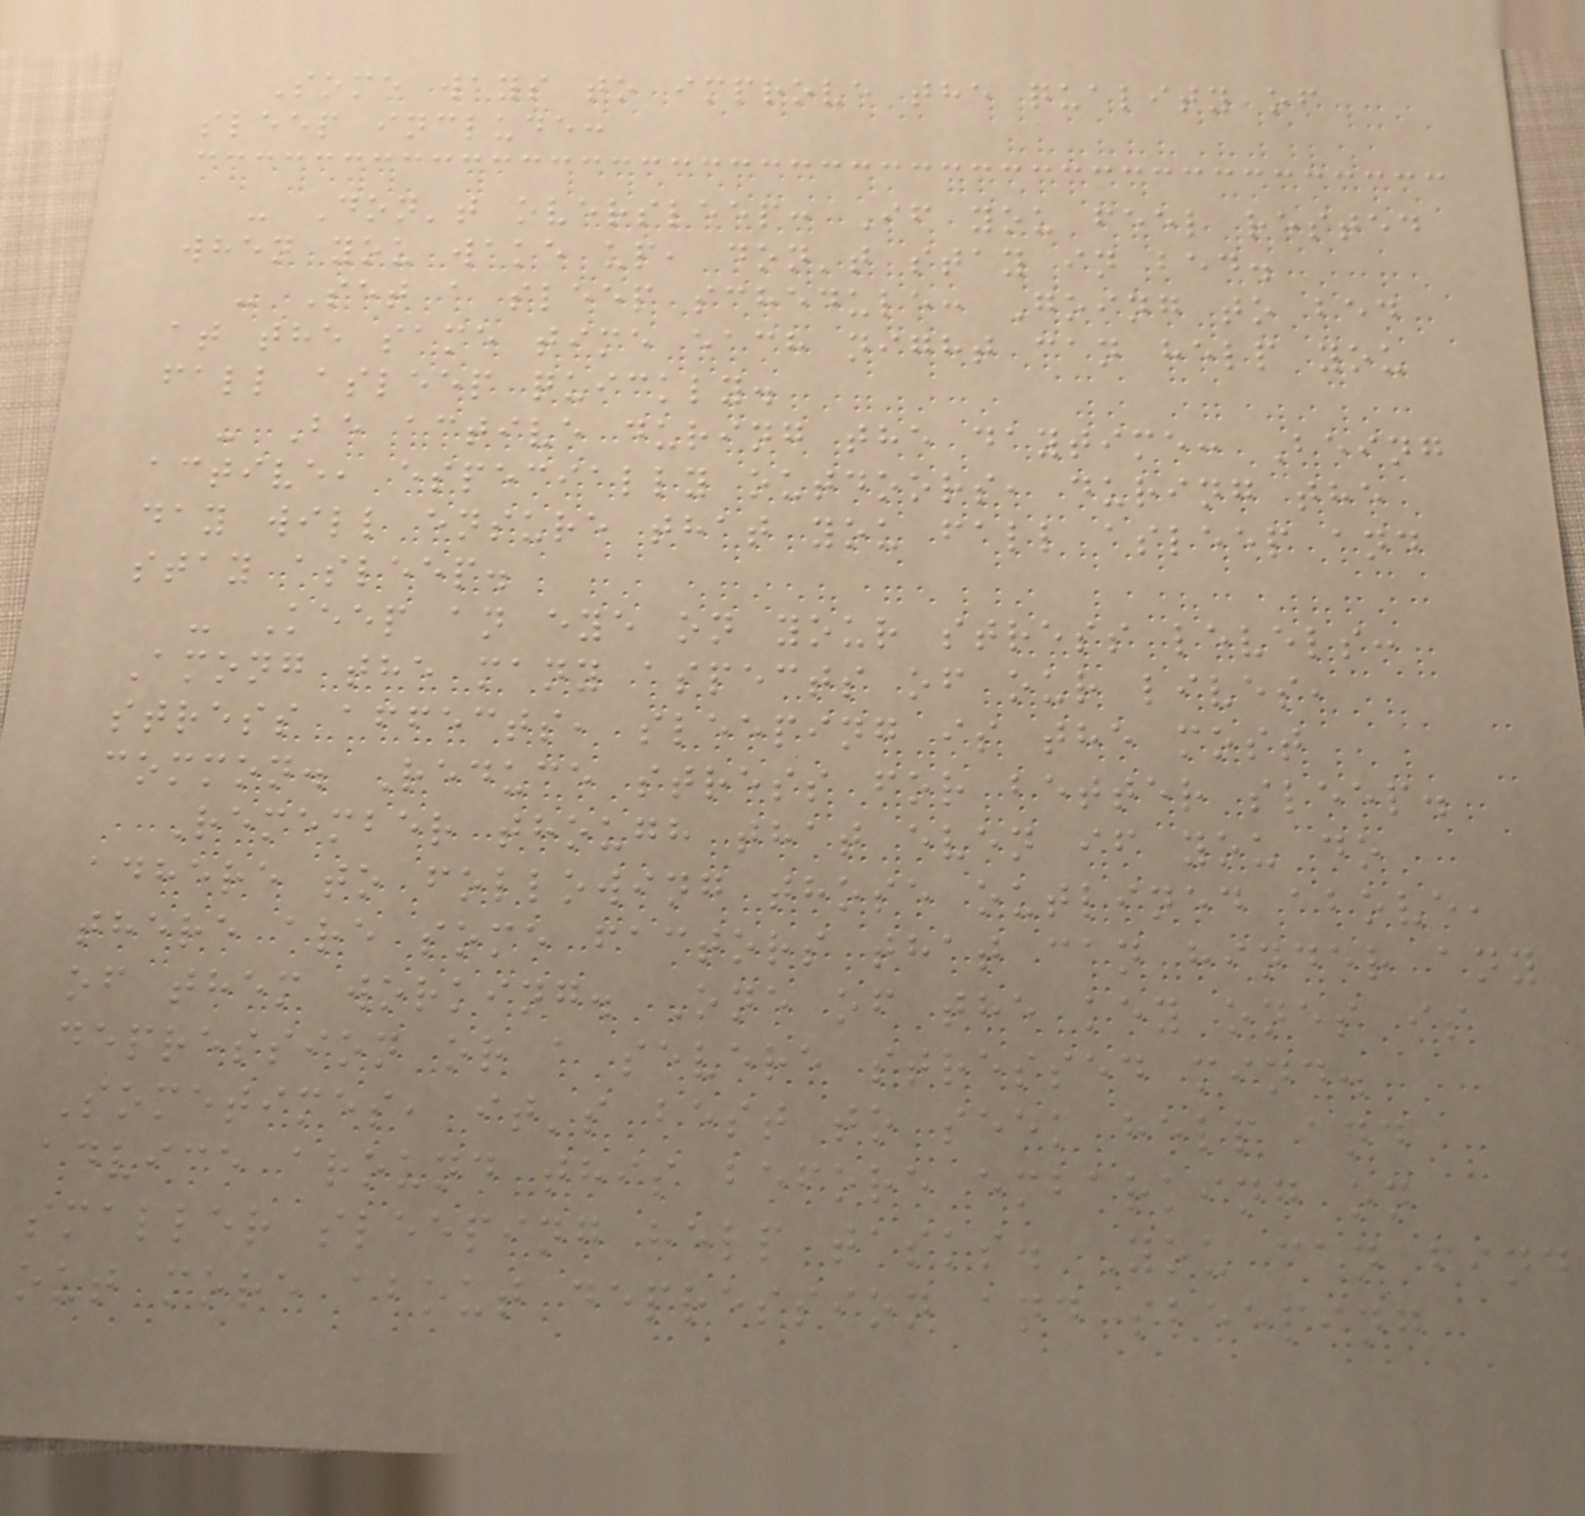Some ways to improve the quality of
sleep include:
- Don't oversleep: If you feel rested
when you wake up, don't stay in bed.
- Set a sleep schedule: Going to bed
at the same time each night can help you
fall asleep quickly.
- Be active during the daytime: Being
active, especially outdoors, during the
day will ensure that you fall asleep and
stay asleep.
- Keep an eye on your stress levels:
Among the many aspects of our lives,
stress affects, sleeping is the most
common. Reduce stress for better sleep.
Remember though that even if you do
adhere to following those outlined above,
there are some factors that can hinder any
of them working. One of the key ones is
depression or a severe stressed mind.
Sometimes, it's best to seek help and
advice around this before embarking on
smaller sleeping help tasks. You can find
out more about depression and sleeping
